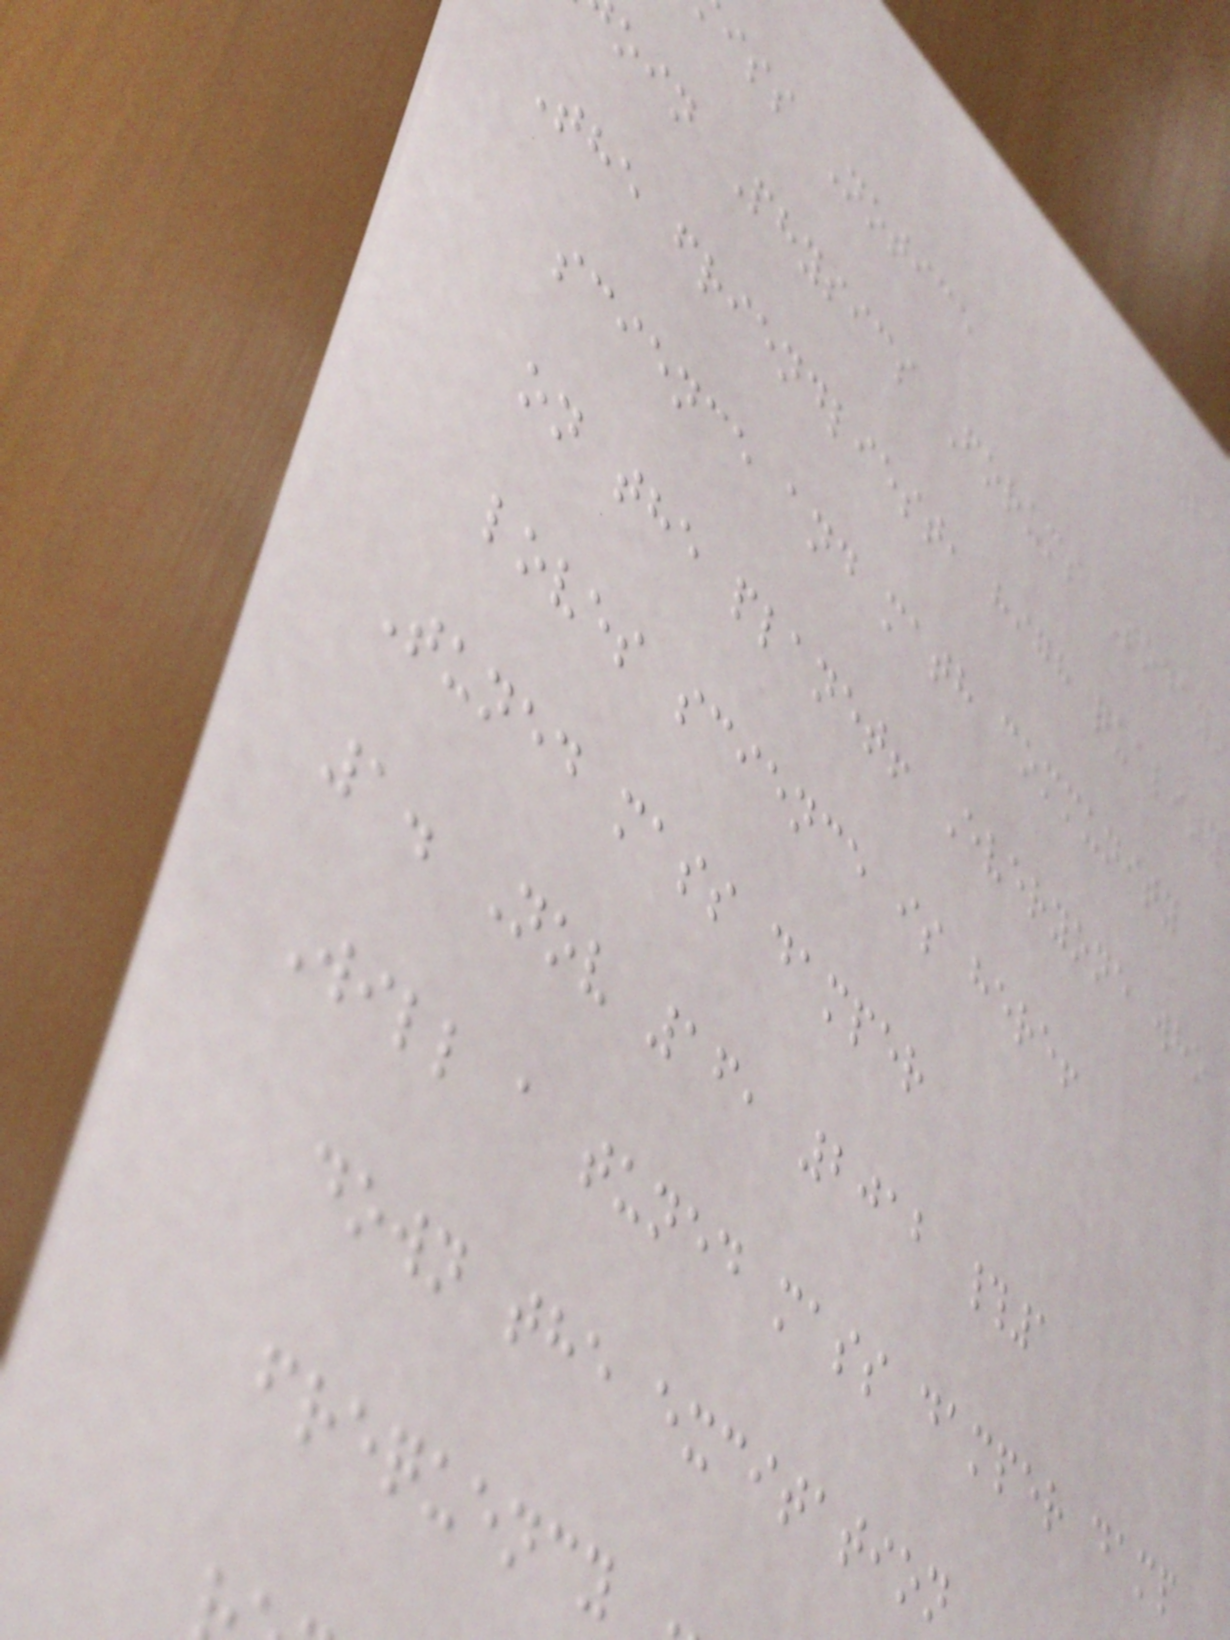iss Notice
oin Physics Forums Today!
The friendliest, high quality
science and math community
on the planet! Everyone who
loves science is here!
Tuned mass damper
1. Nov 16, 2012 #1
Will a tuned mass damper damp
down the excitation
frequency
